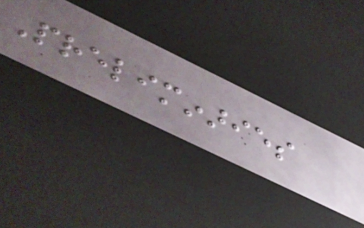Preliminaries
